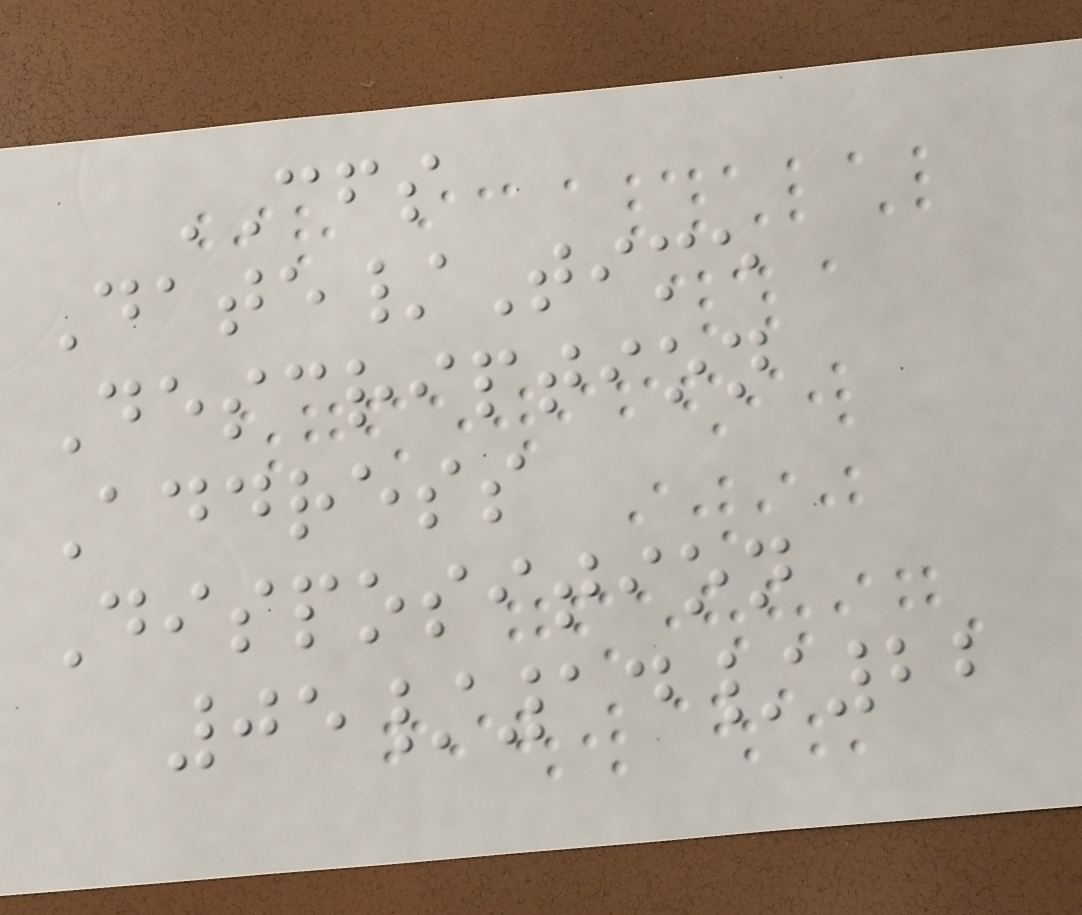CFS
Date/Time
Description
Address
Disposition
05/14/22
